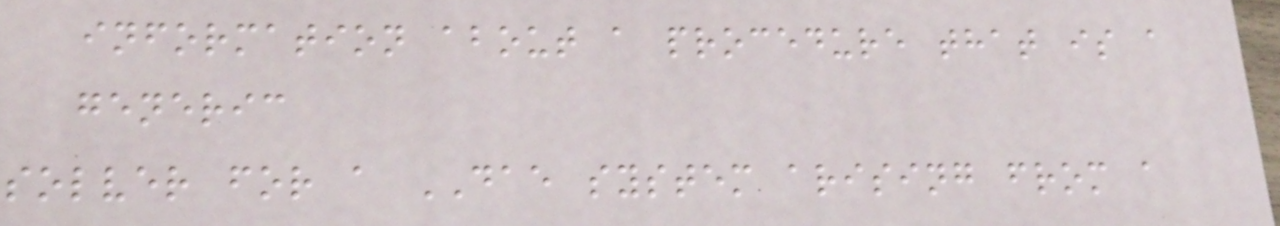information about a procedure that is a
generic
solver for a DAE system arising from a
